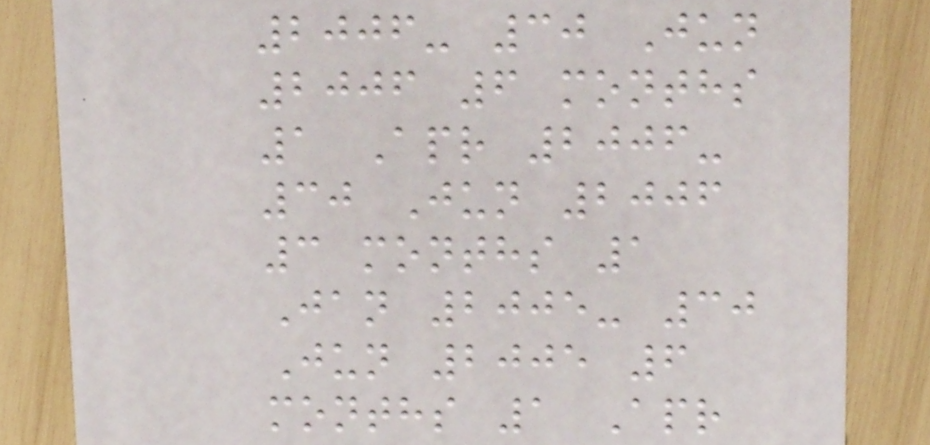2006- 30 Jun
2006 6 months
1 Apr 2006-
30 Jun 2006
3 months 1
Jan 2005- 30
Jun 2005 6
months 1 Apr
